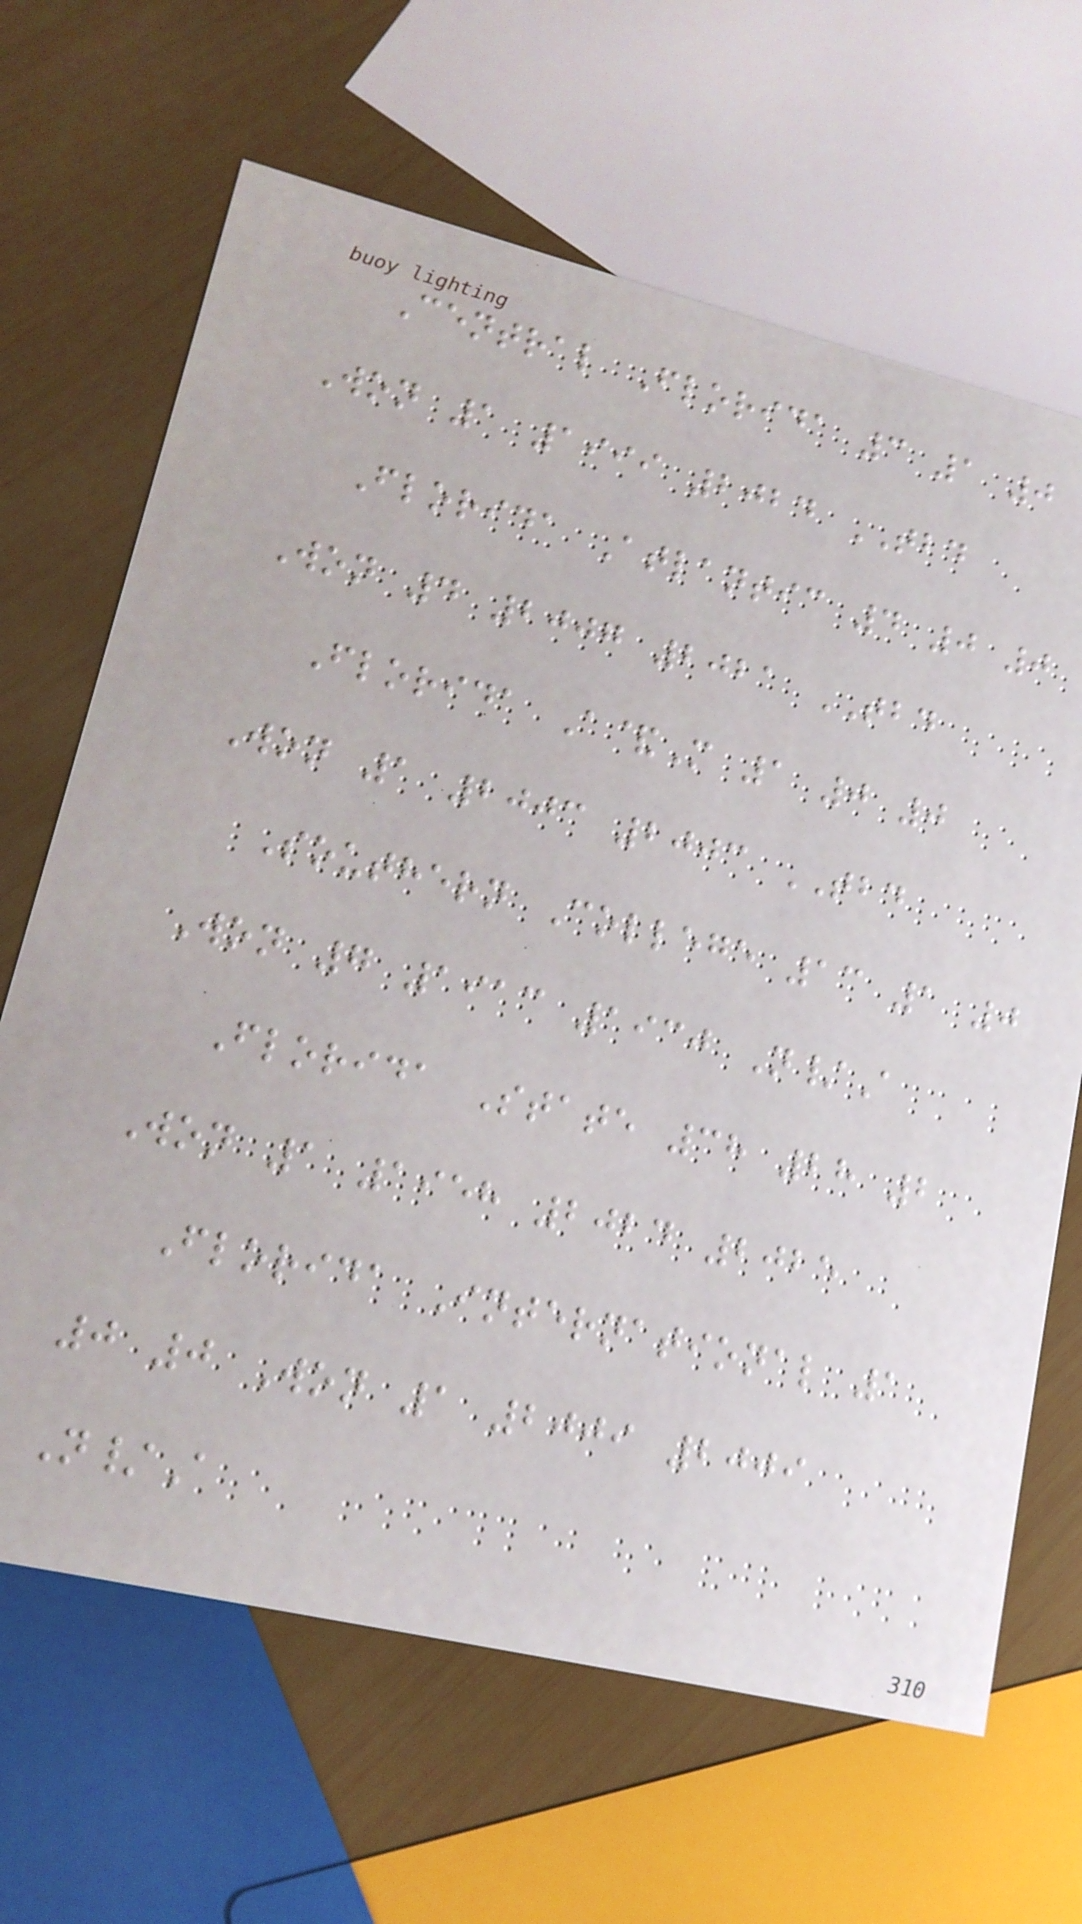Central Florida 3 1 0
Won 1 1999 2024 TBD
Florida Atlantic 4 0 0
Won 4 2007 2021 TBD
Florida A&M 1 0 0
Won 1 2003 2003 TBD
Southern College 13 1 0
Won 7 1913 1930 N/A
Florida State 38 28 2
Won 1 1958 2024 2025
Florida International 1
0 0 Won 1 2009 2009
N/A
